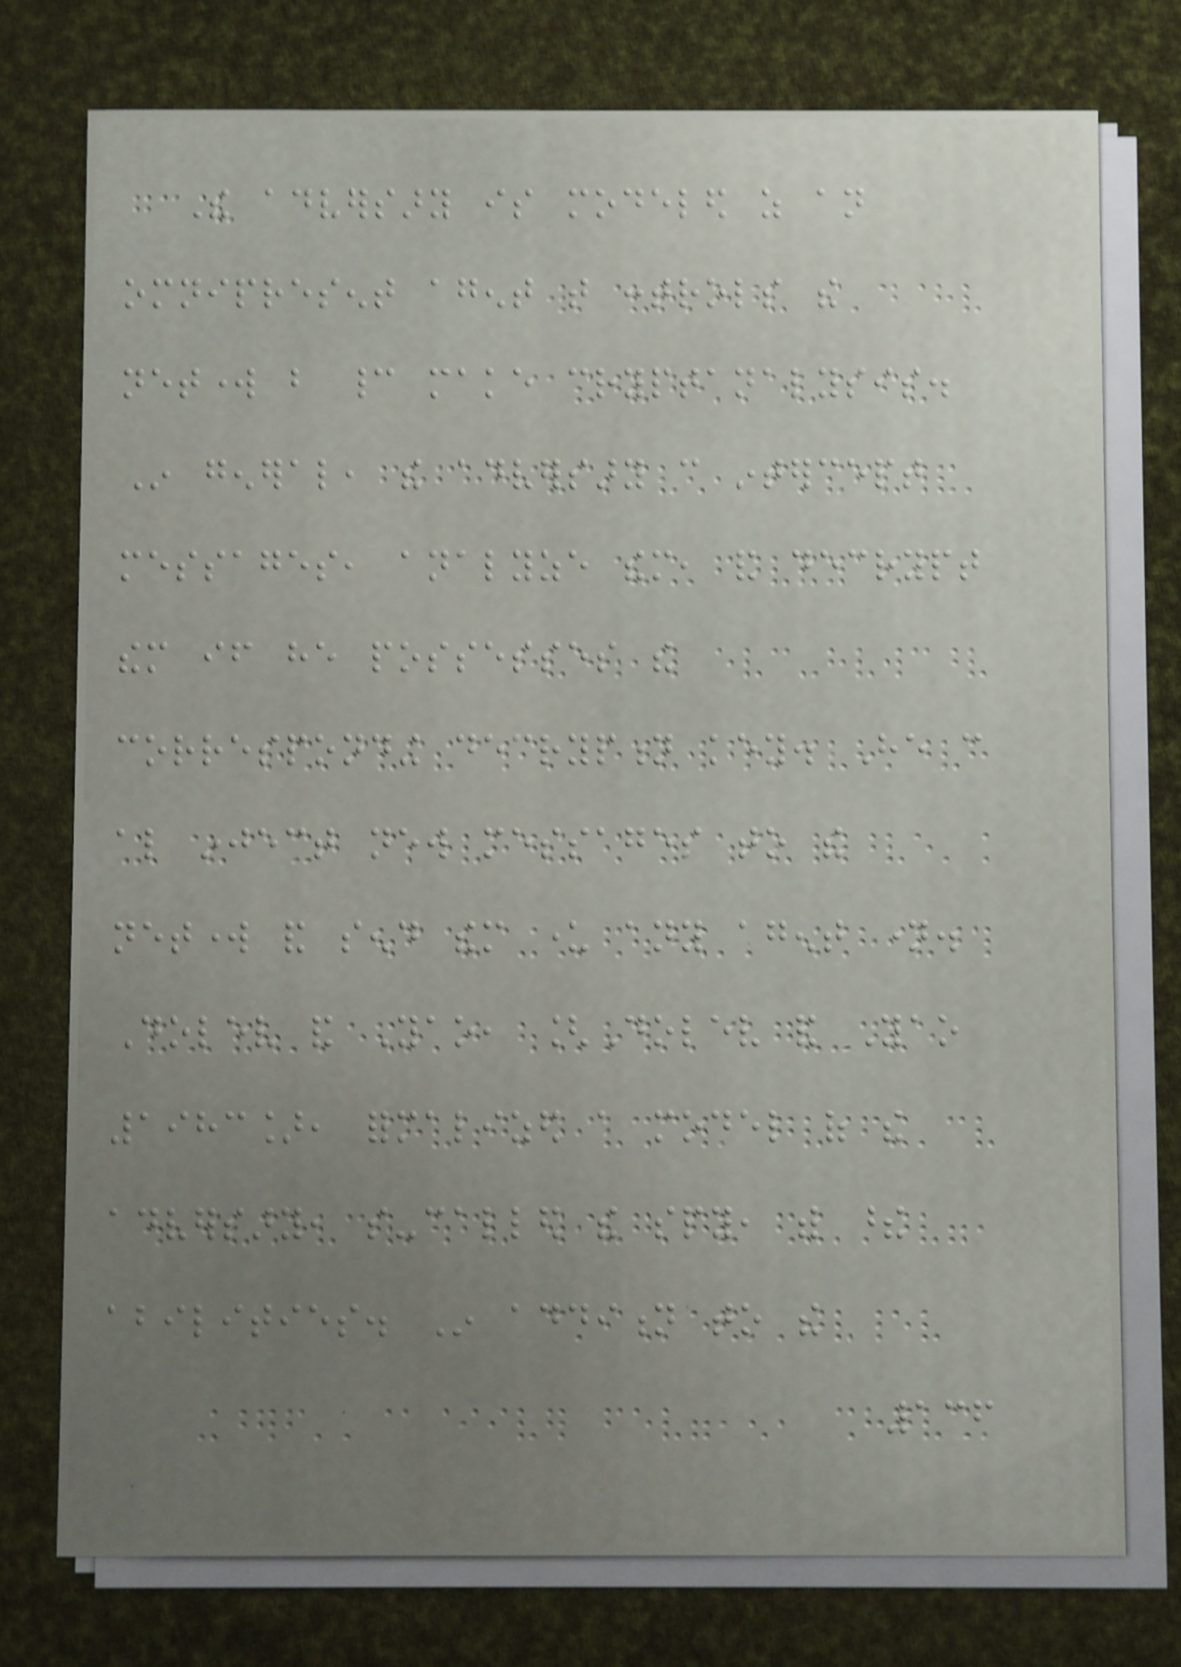The adversary is modeled as an
omnipresent agent that controls the
network but cannot make cryptanalysis.
In general, the adversary can intercept
messages, analyze them, and decrypt
them if he possesses the
corresponding decryption key. He can
also inject new messages to the
network and send them under any agent name.
Dolev and Yao, [Dolev and Yao
1983], formalized a model of the
adversary, so-called the spy, with these
abilities. In addition to the
136
